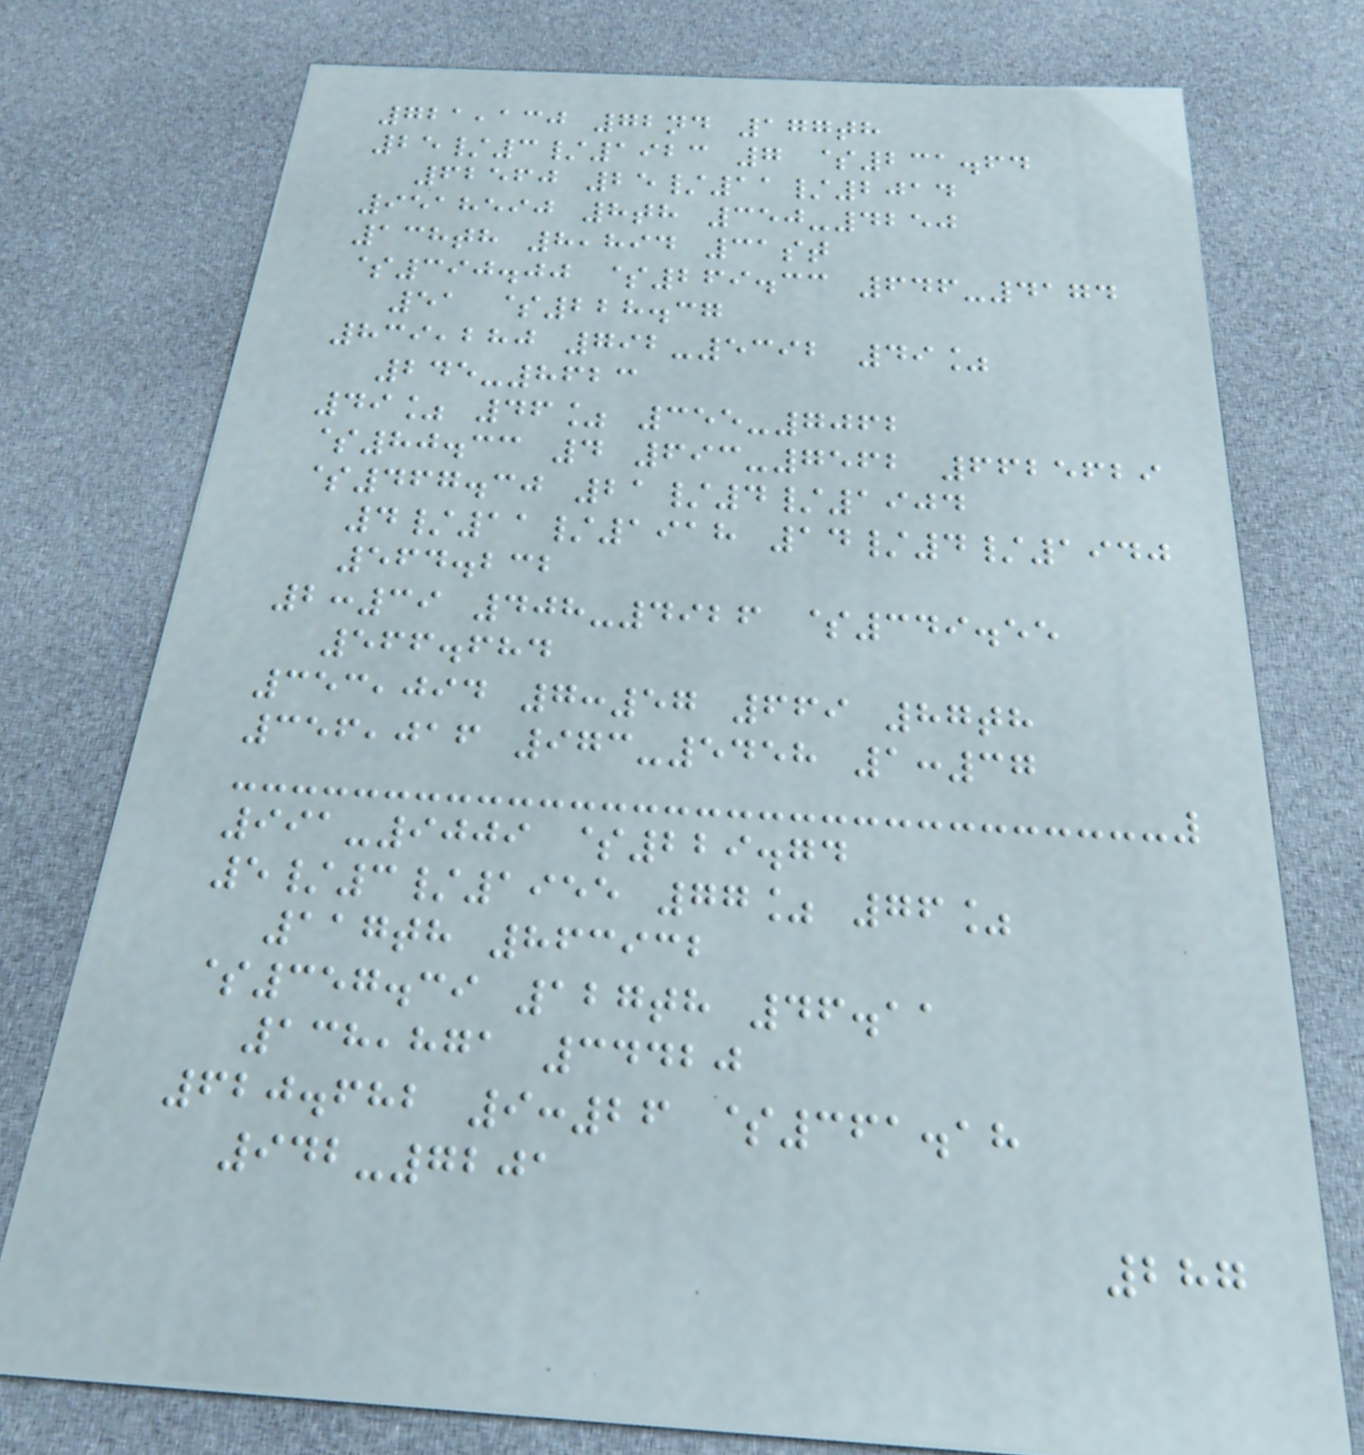721,130 72nd 177th
25/3/1923 7 $231.64
62560 25/11/2014
9518590 8th 350-4250
138th 8,894 31st
$390.00 $269.33 646-4174
51 $228.37
839,280 792-5392 49%
245-8623
49% 46% 355-7062
$80.33 4 693-7562 6625629
$467.30 21/4/1904
4/11/1918 14/4/1940
564.232
2:39 408-4926 $349.55
566.684
353,094 7:57 669 87th
356,016 973-5458 1:37
991-9009 $229.74
5/3/1955 77% 76%
117th 863932
$357.39 127th 46.11
138,871 34420
620.682 9:26 $361.18
942-7201
287
